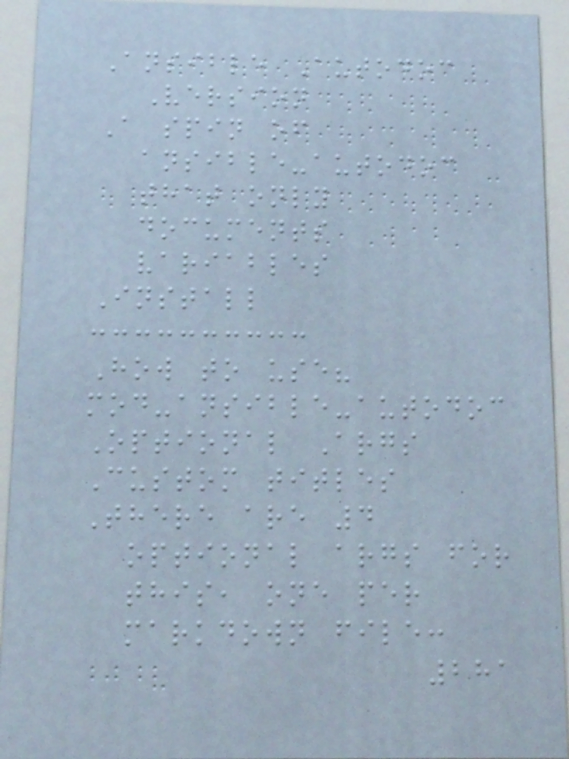Ansible Autodoc
Version
A spin of
ansible-autodoc
that only
documents
variables
Install
How to use?
mod-ansible-autodoc
Optional Args
Custom titles
There are 4
optional args for
this, one per
markdown file:
281
